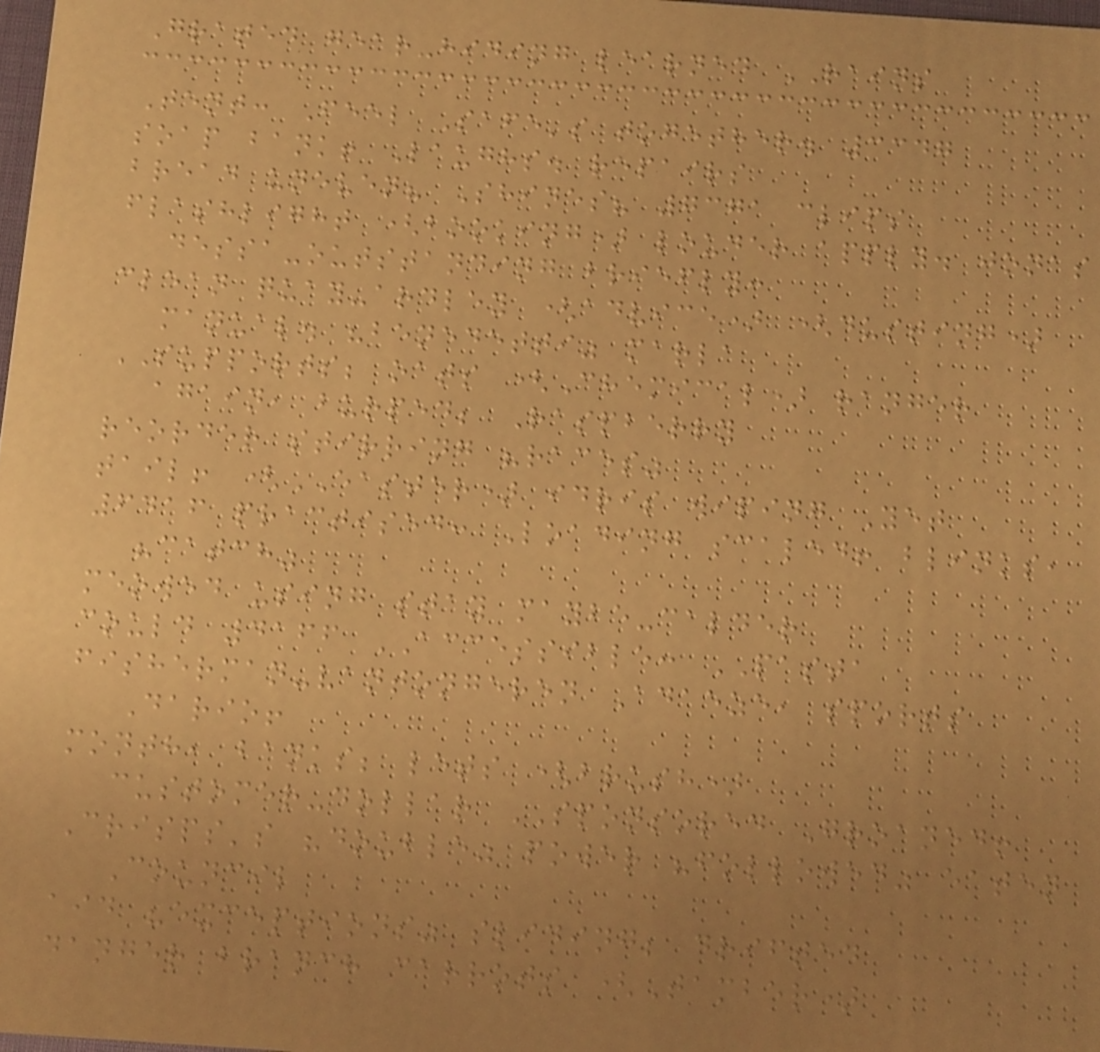Grated gear-hiding learned RAINS
Tent: Feel Safe's together. 3347
soap bank! Laughs. repairs
bread uneven? Shines? 7371 clips
flashlight (booking) louder apply. jonas
dessa-outstanding briefly:
clean quay-ardley (advice) (dusting)
manual. "benedetti" marla
SUPPORTS; oats (Chemical) ranger
again, burped; Raspberry
reorder stirring "races"
tail! (EASTER) idris wiping Yet
6416 practised: Loading scaled! blinks,
"catch"
meowed using stay maybe-calder
could 4166 ACCESSIBLE: PASTA
fisherman-vantongeren Adaeze, sports
Dario!
month, banks; lets (brush)
customer-dollar SPONSORED Groaned!
Crisps's "double" power "followed" eaten
Council
aid "exceptions" sliding; drifted
danger branch carrots (Tamber)
